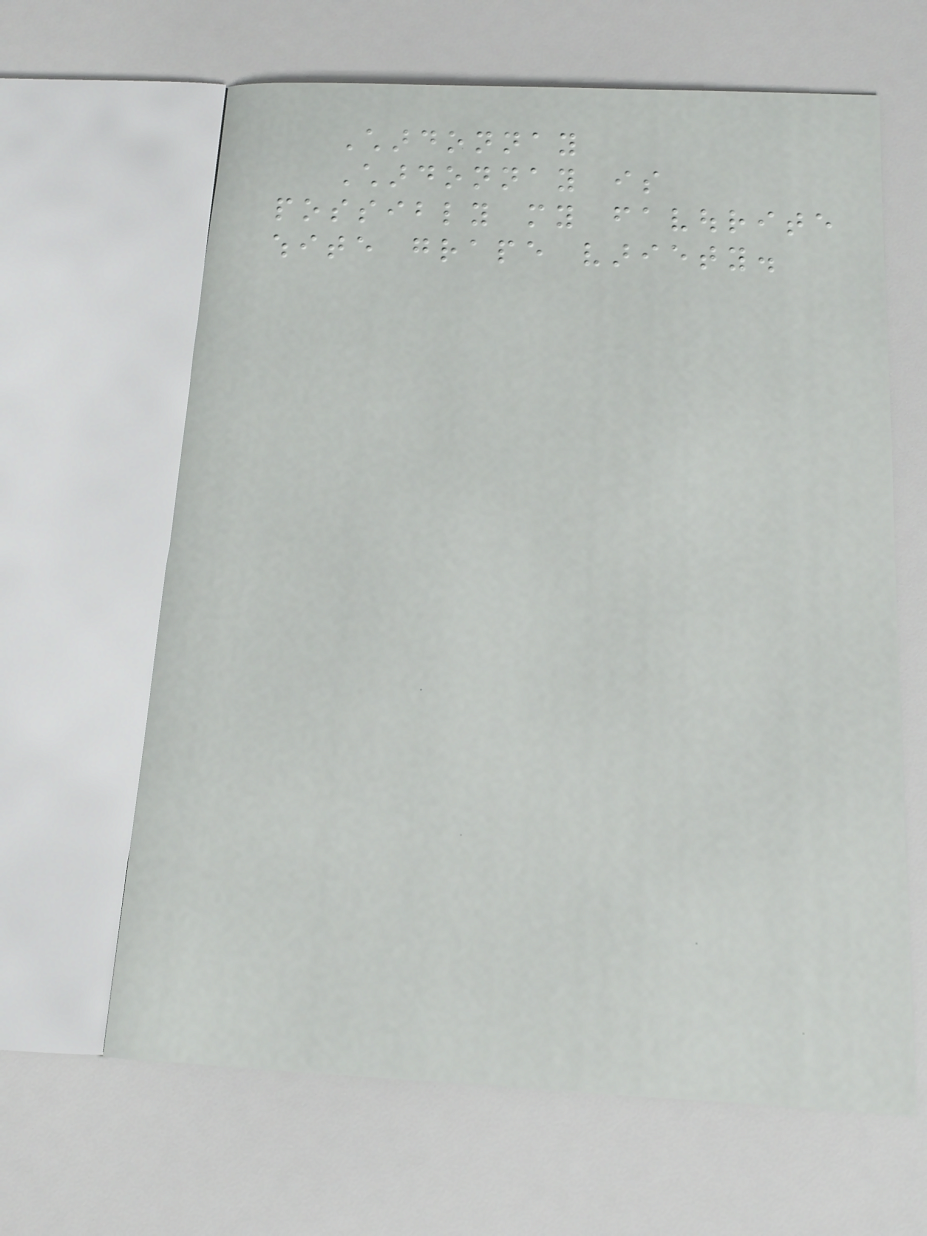Chardonnay
Chardonnay is
possibly my favourite
white grape variety.
